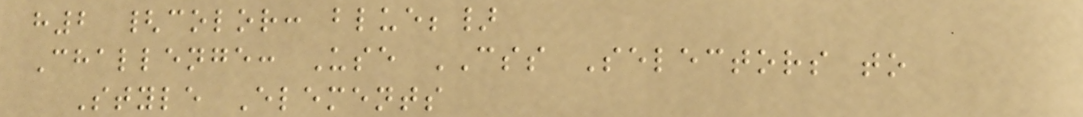h2 {color: blue;}
Challenge: Use CSS Selectors to
Style Elements
